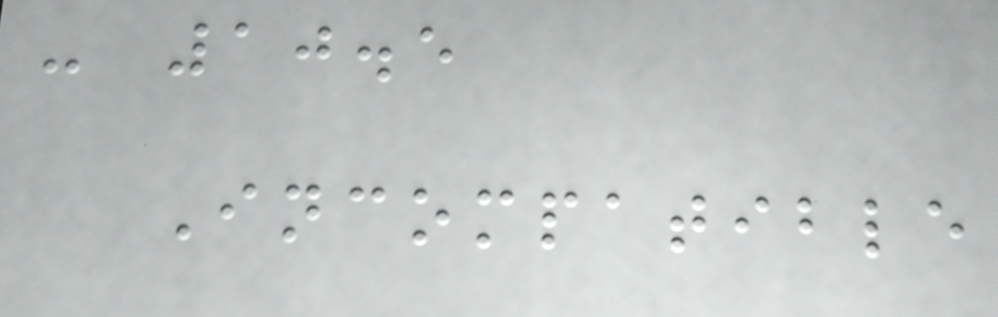- 10.5
Incompatible
